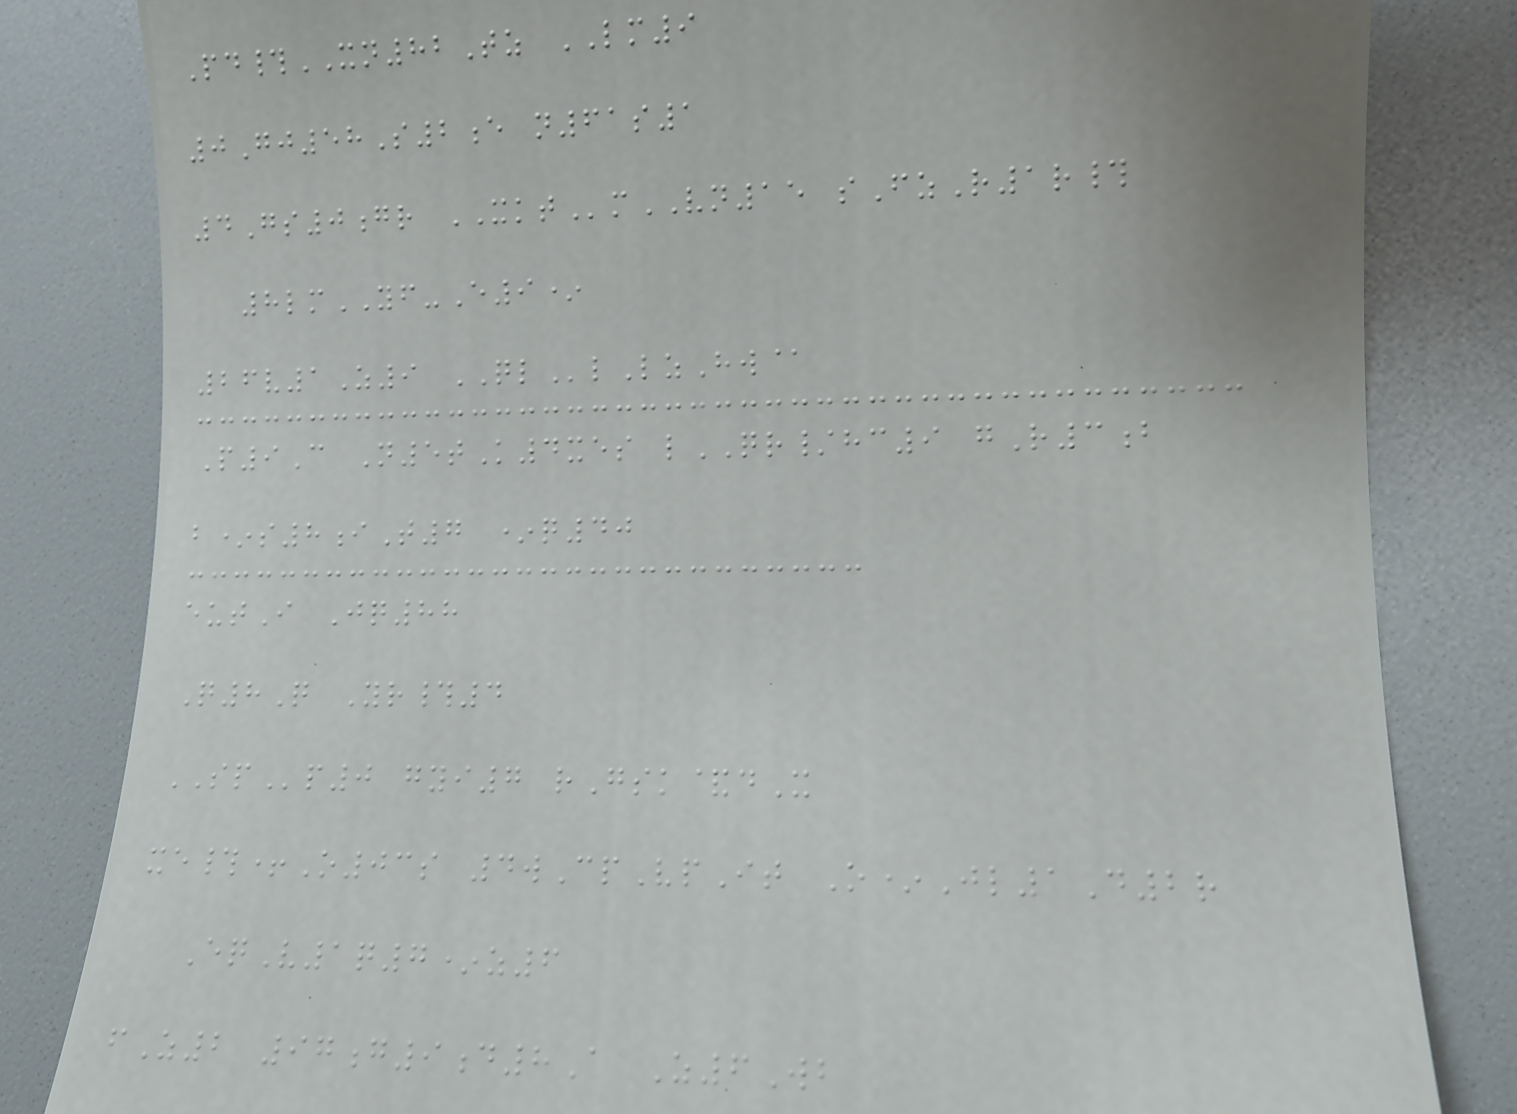Pd#XN82Tz LM9
0Gj58S2e n61s1
4Gs0gr XKTmVN15 sFzR1r#
8lmYF-E9*
26v1Z9 QLlLzHw@
P9C N5tK4xes lQR/hc9 gR3b
b*s8iT7 *q40
eutI Jq88
Q8Q Yr#4
SPp0 gyi7 rGsk&dX
xe#+O03s 4wCpVpIt O*Jl1D2r
EqV1q7*z6
fZ2 97g9d8A Z6Wb
